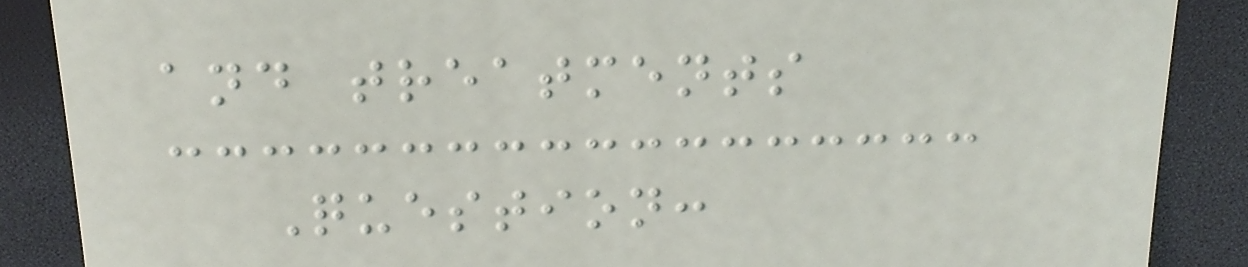and treatments
Question:
